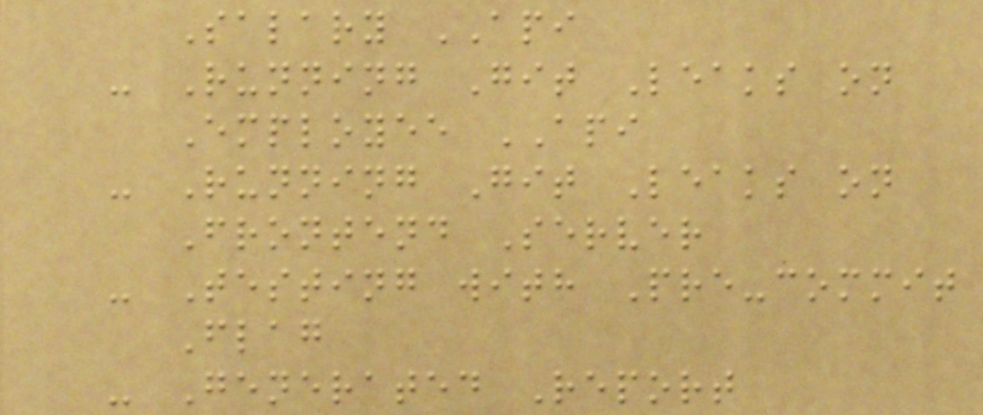Salary API
- Running Git Leaks on
Employee API
- Running Git Leaks on
Frontend Server
- Testing with Pre-commit
Flag
- Generated Report
